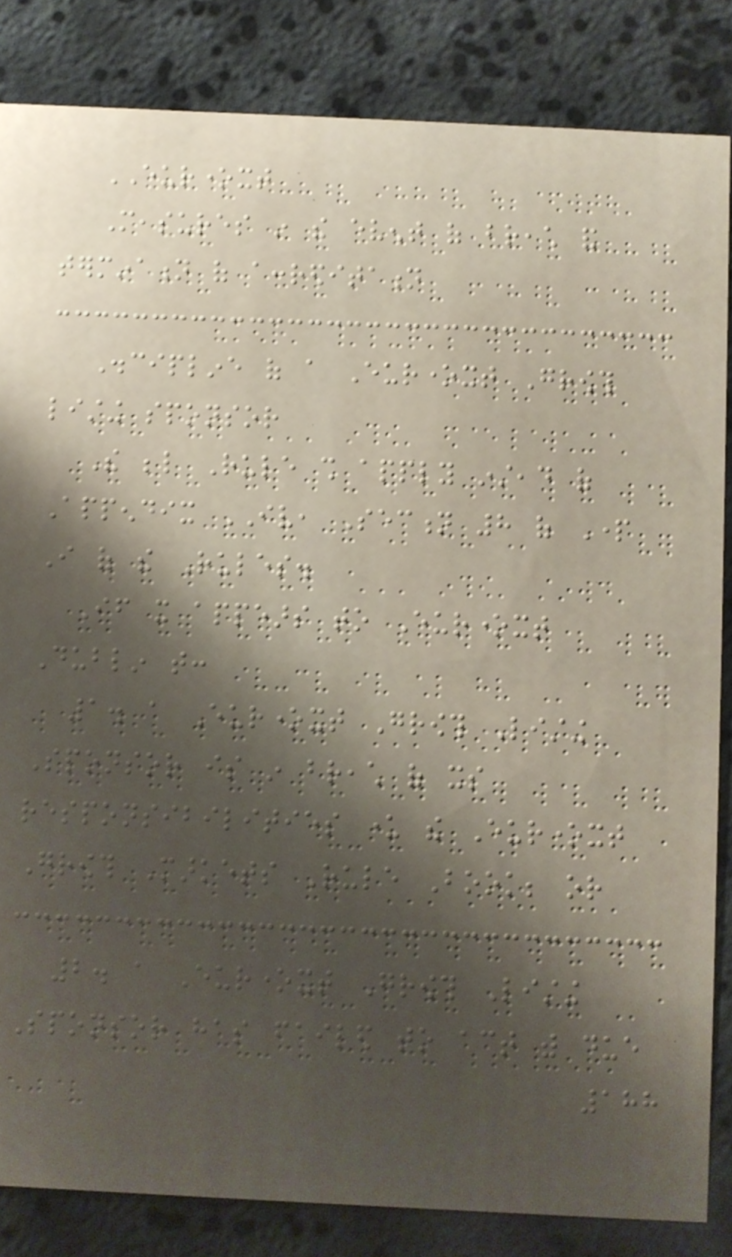EURONEXT
Measures in the event of breach and
termination of accreditation
Discipline of a Euronext Growth
listing sponsor
The below Rule shall apply instead of
Appendix IV, Section 8 of Part
I of the Rules.
If it appears to Euronext
Dublin that:
1. a Euronext Growth Listing
Sponsor is in breach of its
responsibilities under the Euronext
Growth Markets Rule Book; or
2. a Euronext Growth Listing
Sponsor has failed to act with due
188
